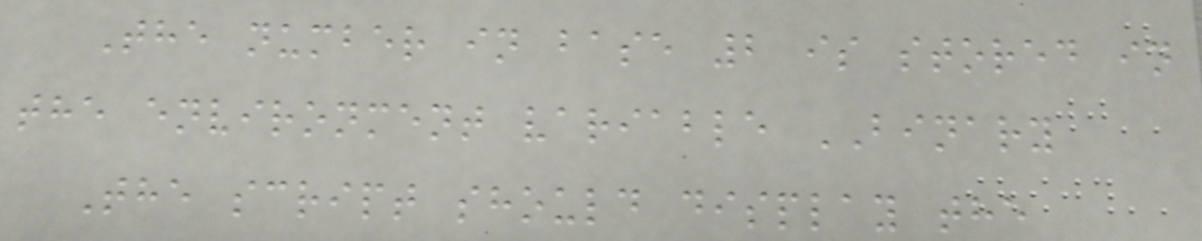The number in base 2 is stored in
the environment variable BINARY
The script should display the
